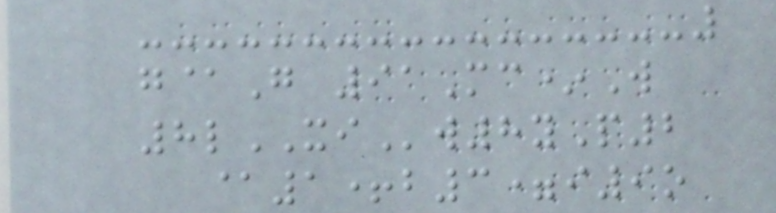g@G 91Mc*W
8lXIw8yP2
@1+b3=i9o
